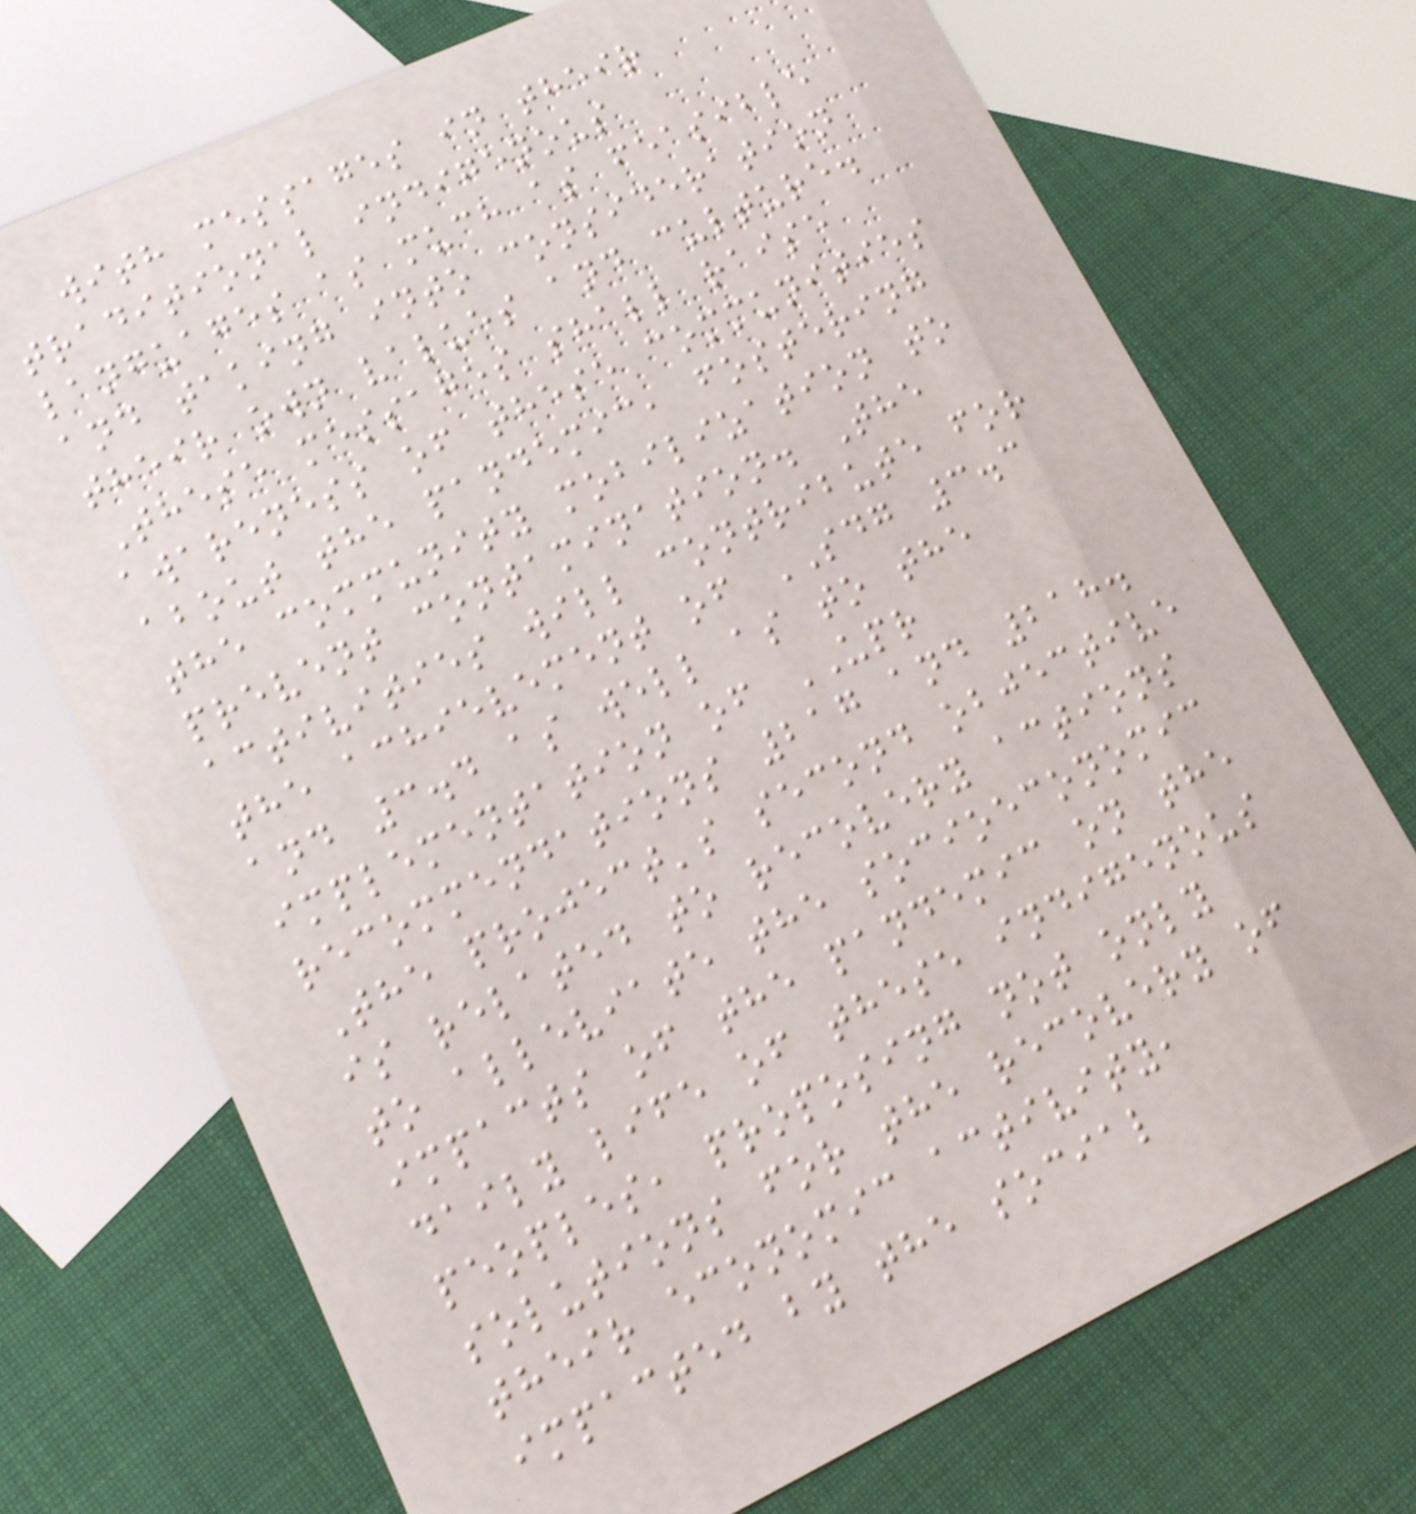with messages in their
traditional indigenous
languages as much as feasible
and taking into consideration
their own values and culture.
These messages shall raise
awareness of these communities
about the pandemic, fostering
the community mobilization to
prevent contamination. The
activities will contribute for
the achievement of SDG 3.3
and 3.4 as well as to the
implementation of UPR
recommendations 217 and 218.
The project's second objective
is related to recovery actions
to alleviate the socioeconomic
impacts of the pandemic on the
daily life of these indigenous
peoples, proposing not only
solutions for the recovery of
their economic activity,
impacted by the social
